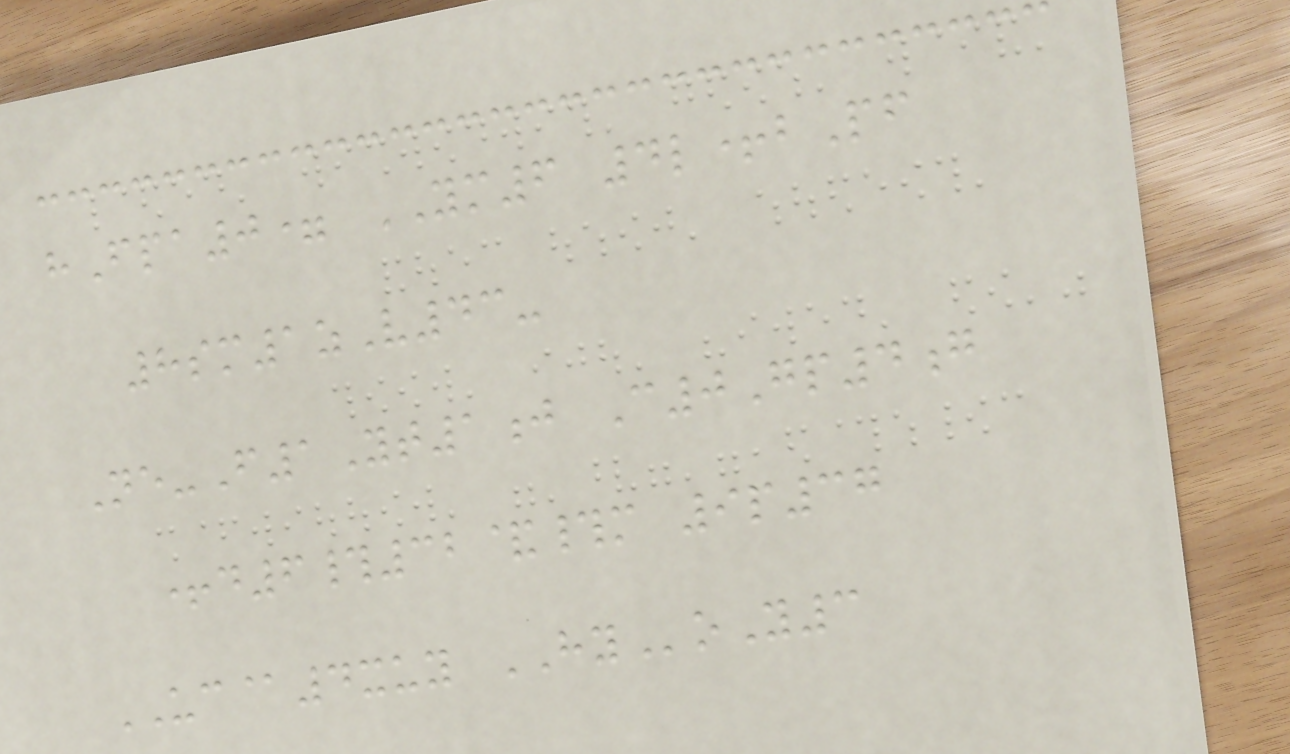hFpa0= YM6 4l+bPf
8sm1zV43-
Ne-F1Yt1j C0Gp4g
+d6#32&#m 9p37
UC@4xuy HYoY3
